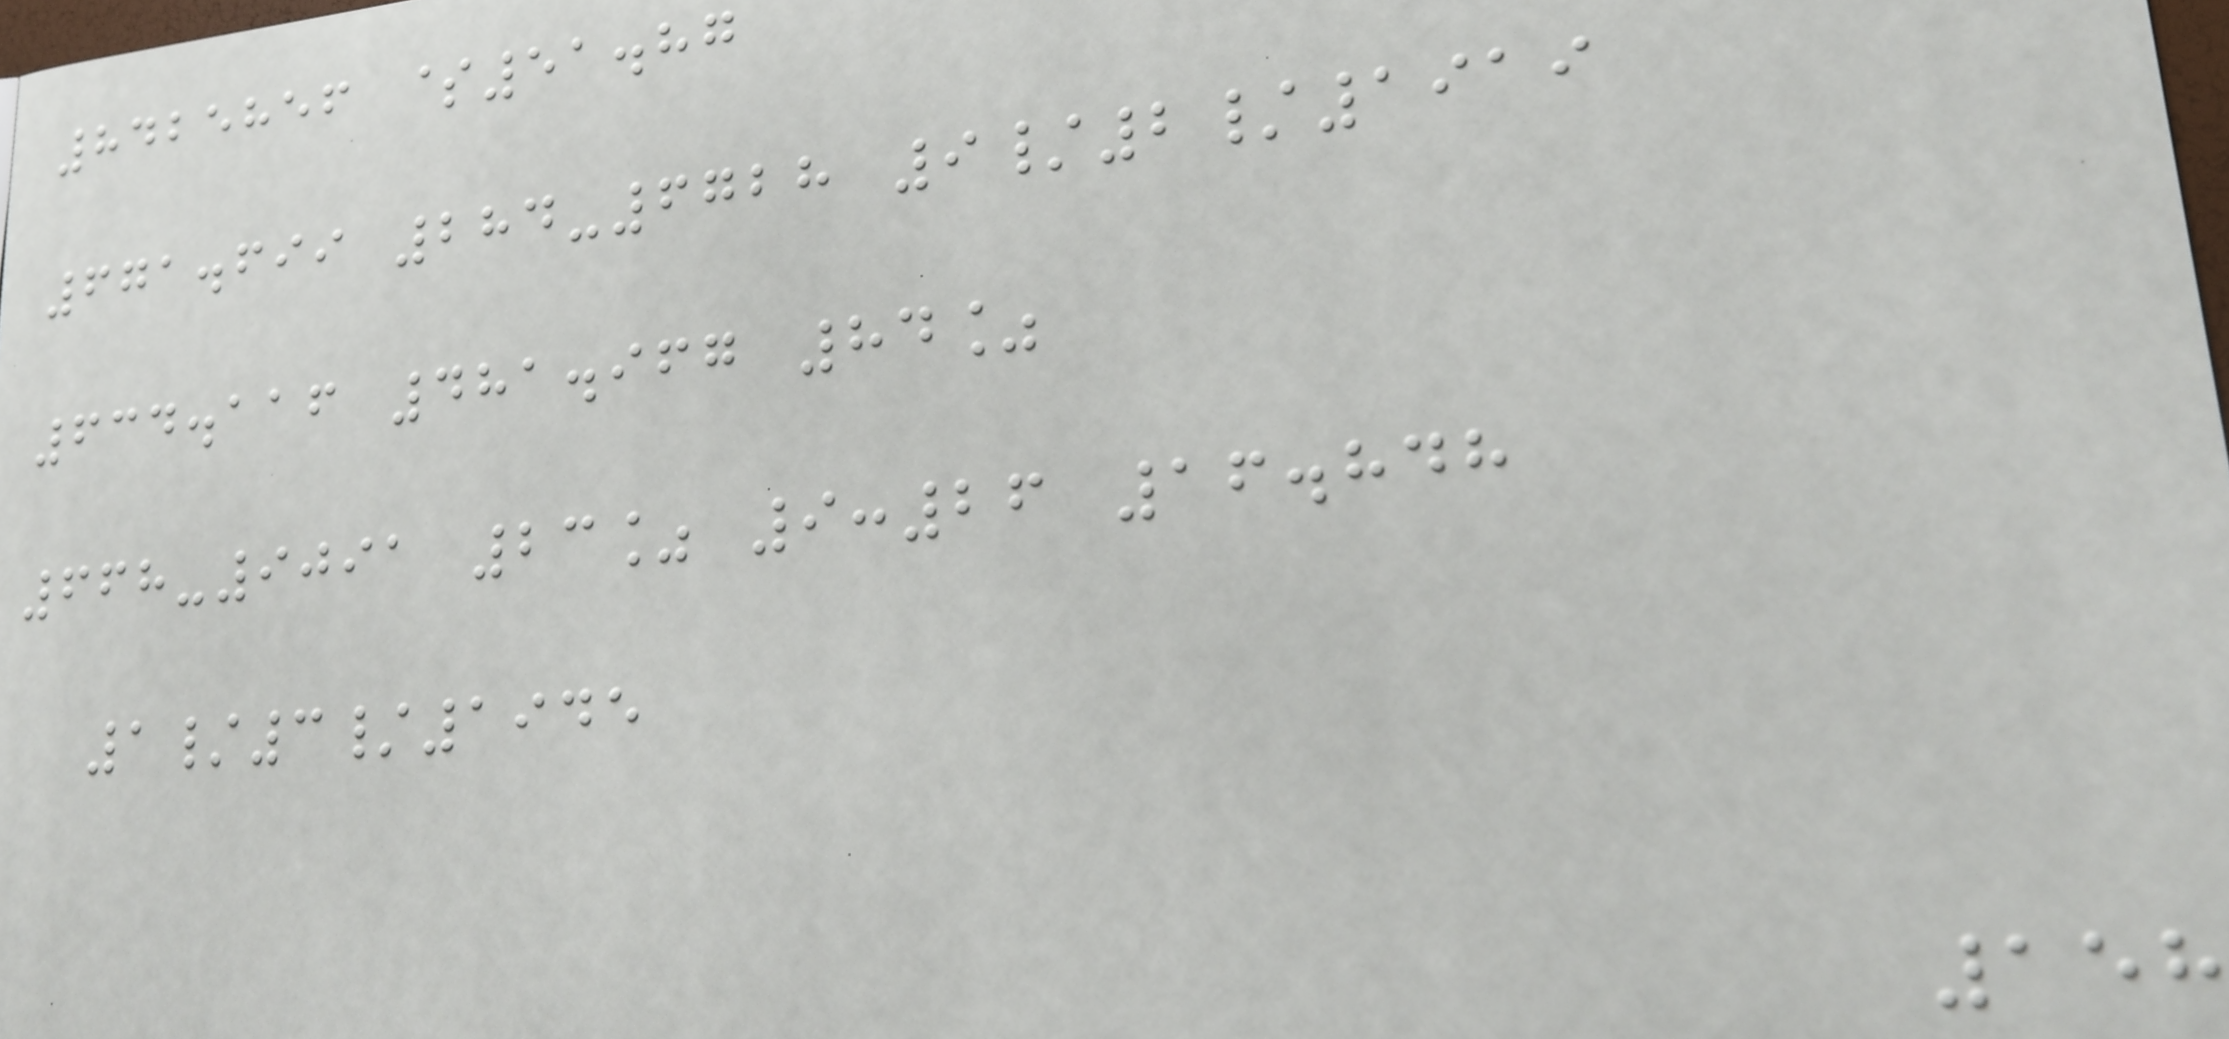8425856 $51.87
671.699 284-6728 9/2/1919
634.116 481.967 84%
668-9091 23% 9:26 16.848
1/3/1945
158
